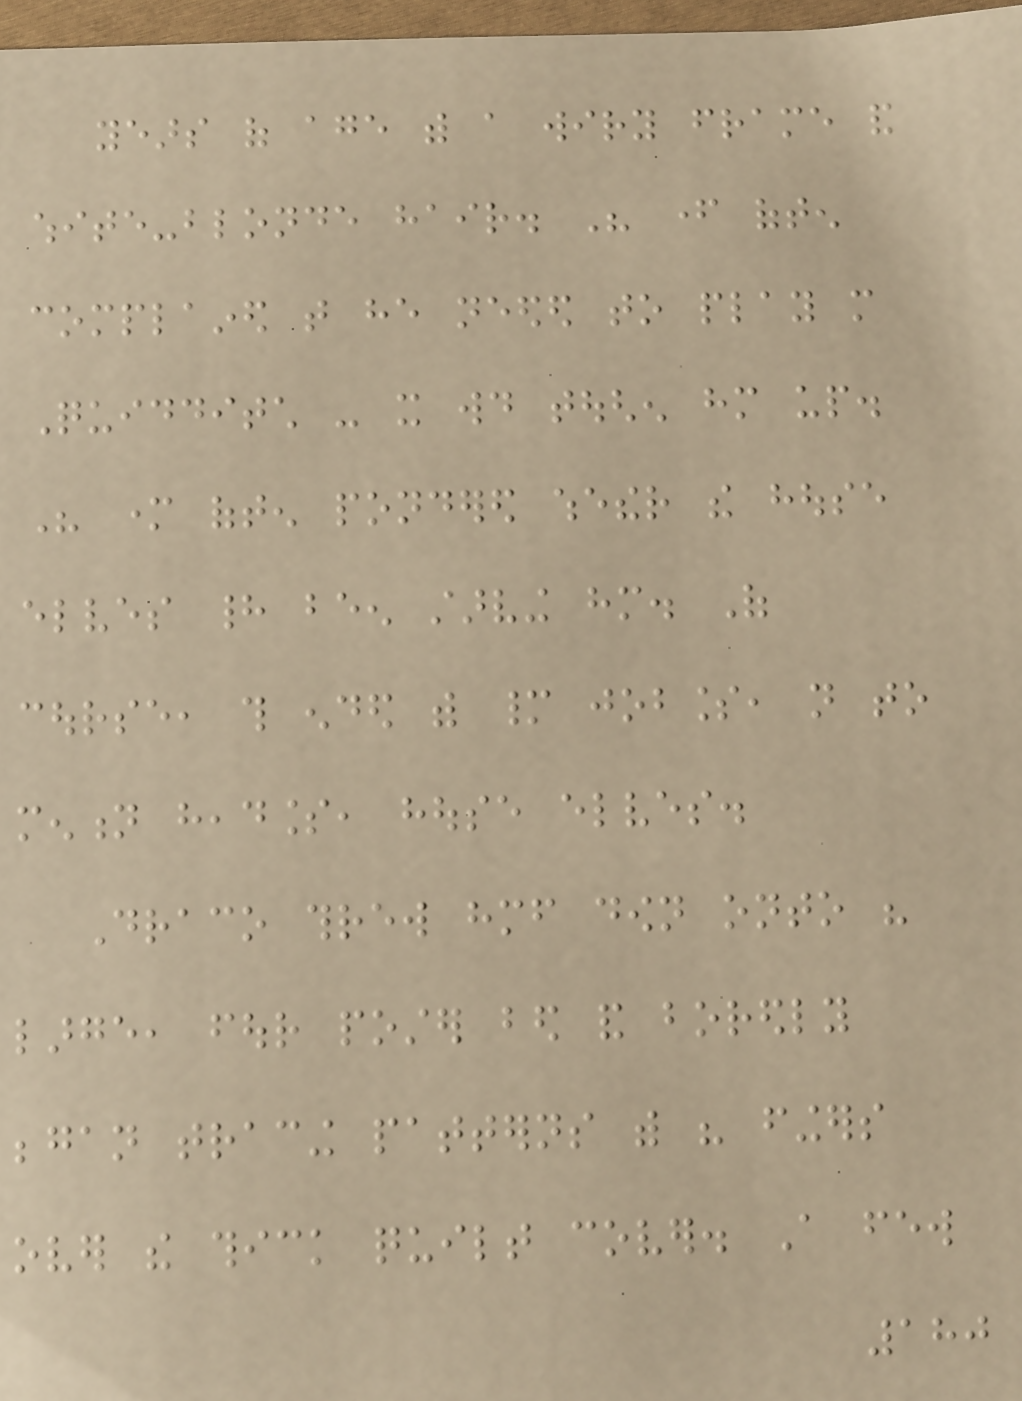years of age with a wiry frame and
white-blonde hair. His father often
complained that he needed to play more
Quidditch - it would toughen him up.
His mother often pondered whether the house
elves had been starving him. Of
course, this ended with many jobless, not to
mention headless, house elves.
Draco threw himself down onto his
large, four poster bed and boredly
began tracing patterns with his fingers
over the thick quilt cover. A few
180
